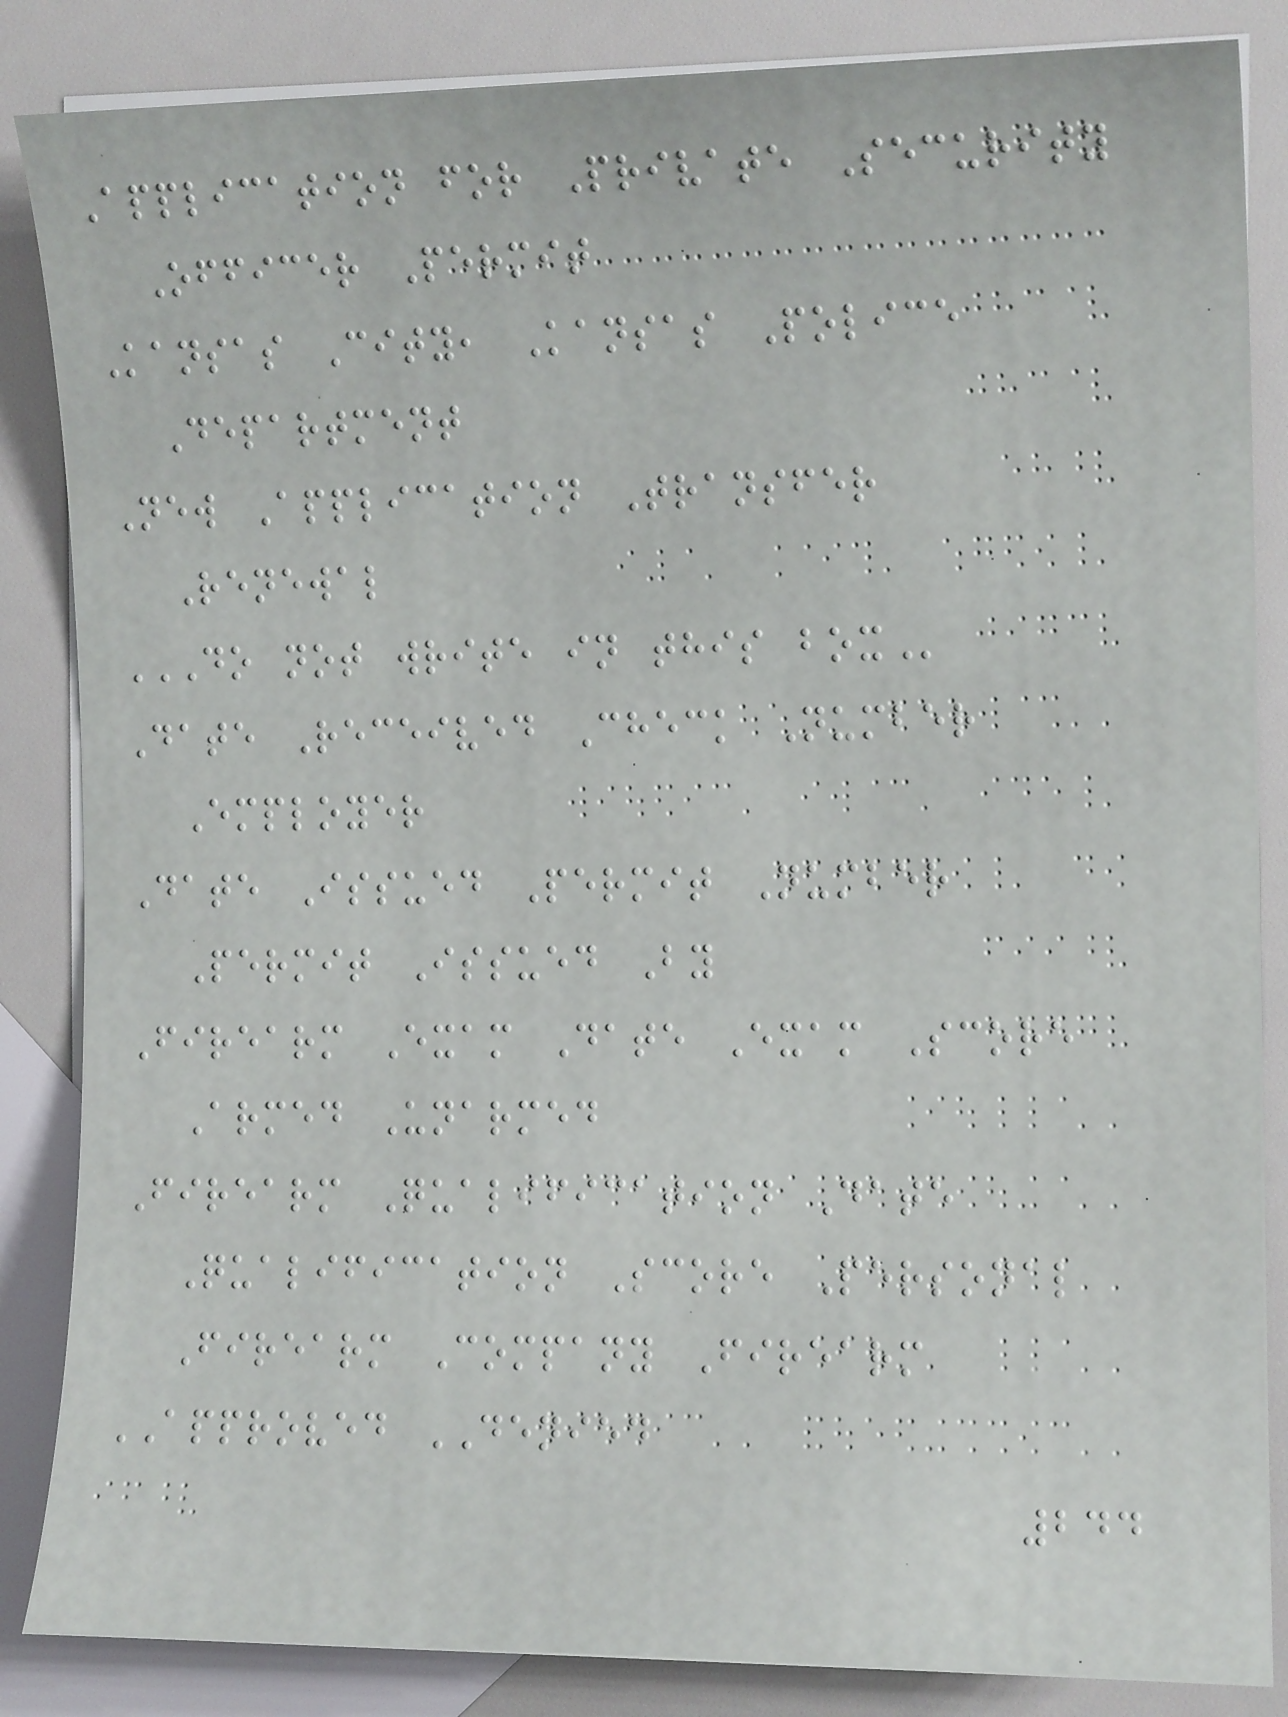Application for Private Security
Officer Permit
Kansas City, Kansas Police
Department
New Application Transfer
Renewal
DO NOT WRITE IN THIS BOX
Date Received Check Number
Employer
Date Issued Permit Number
Permit Issued By
Firearm Exam Date Exam Score
Armed Unarmed
Firearm Qualification Date
Qualification Score Personal
Firearm Company Firearm
APPROVED DENIED
244
